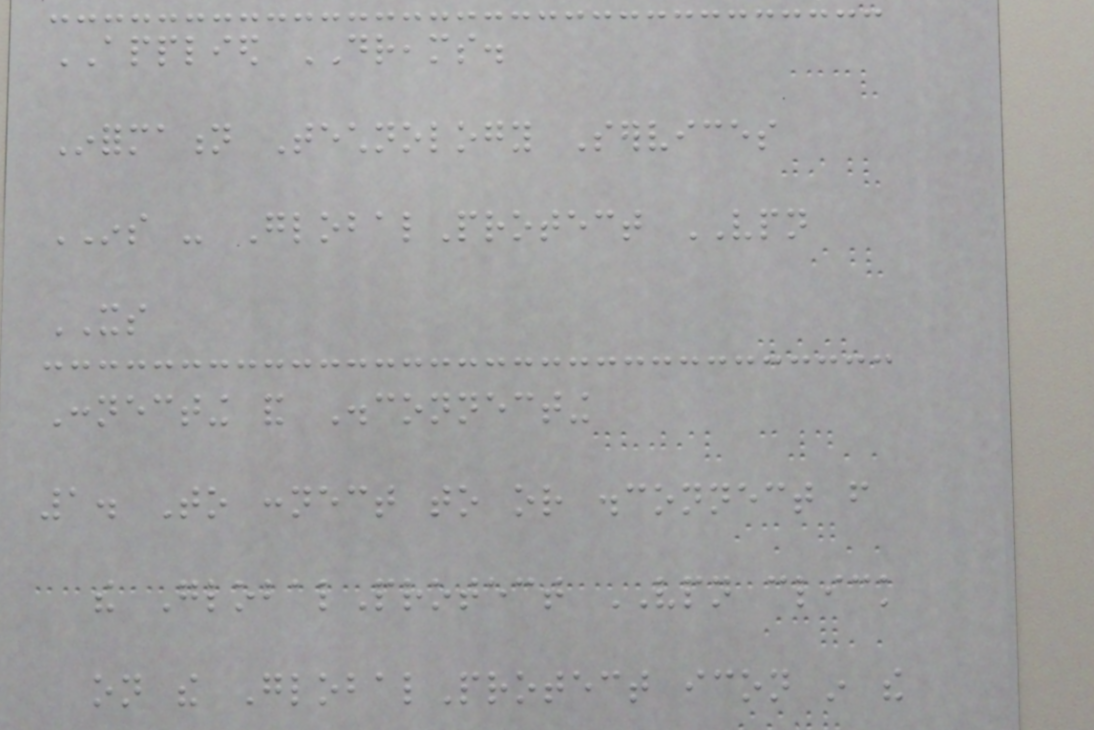APPLIED DREAMS.
Information Technology Services
INS - GlobalProtect VPN
ITS
Connecting and Disconnecting
1. To connect to or disconnect from
the GlobalProtect VPN click
on the GlobalProtect icon in the
